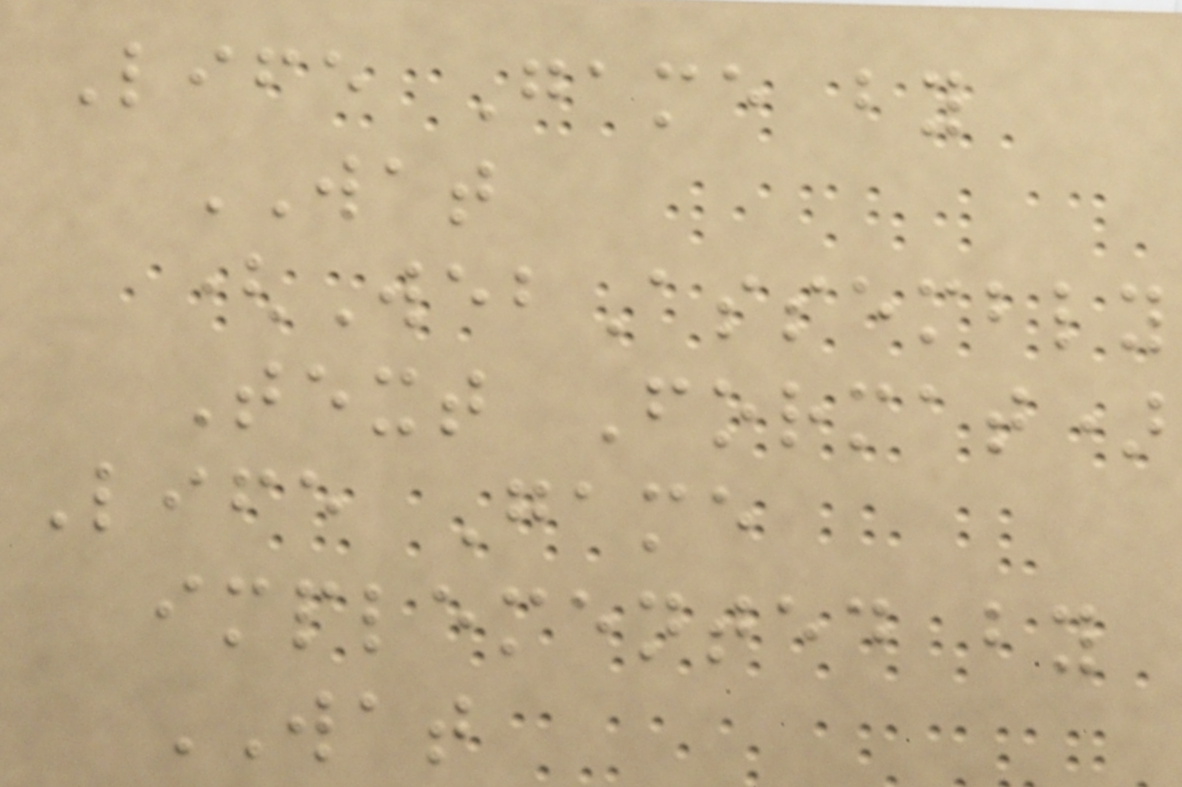Life Game by
WAT
(WebAssembly
Text Format)
Life Game
implemented by
WAT
